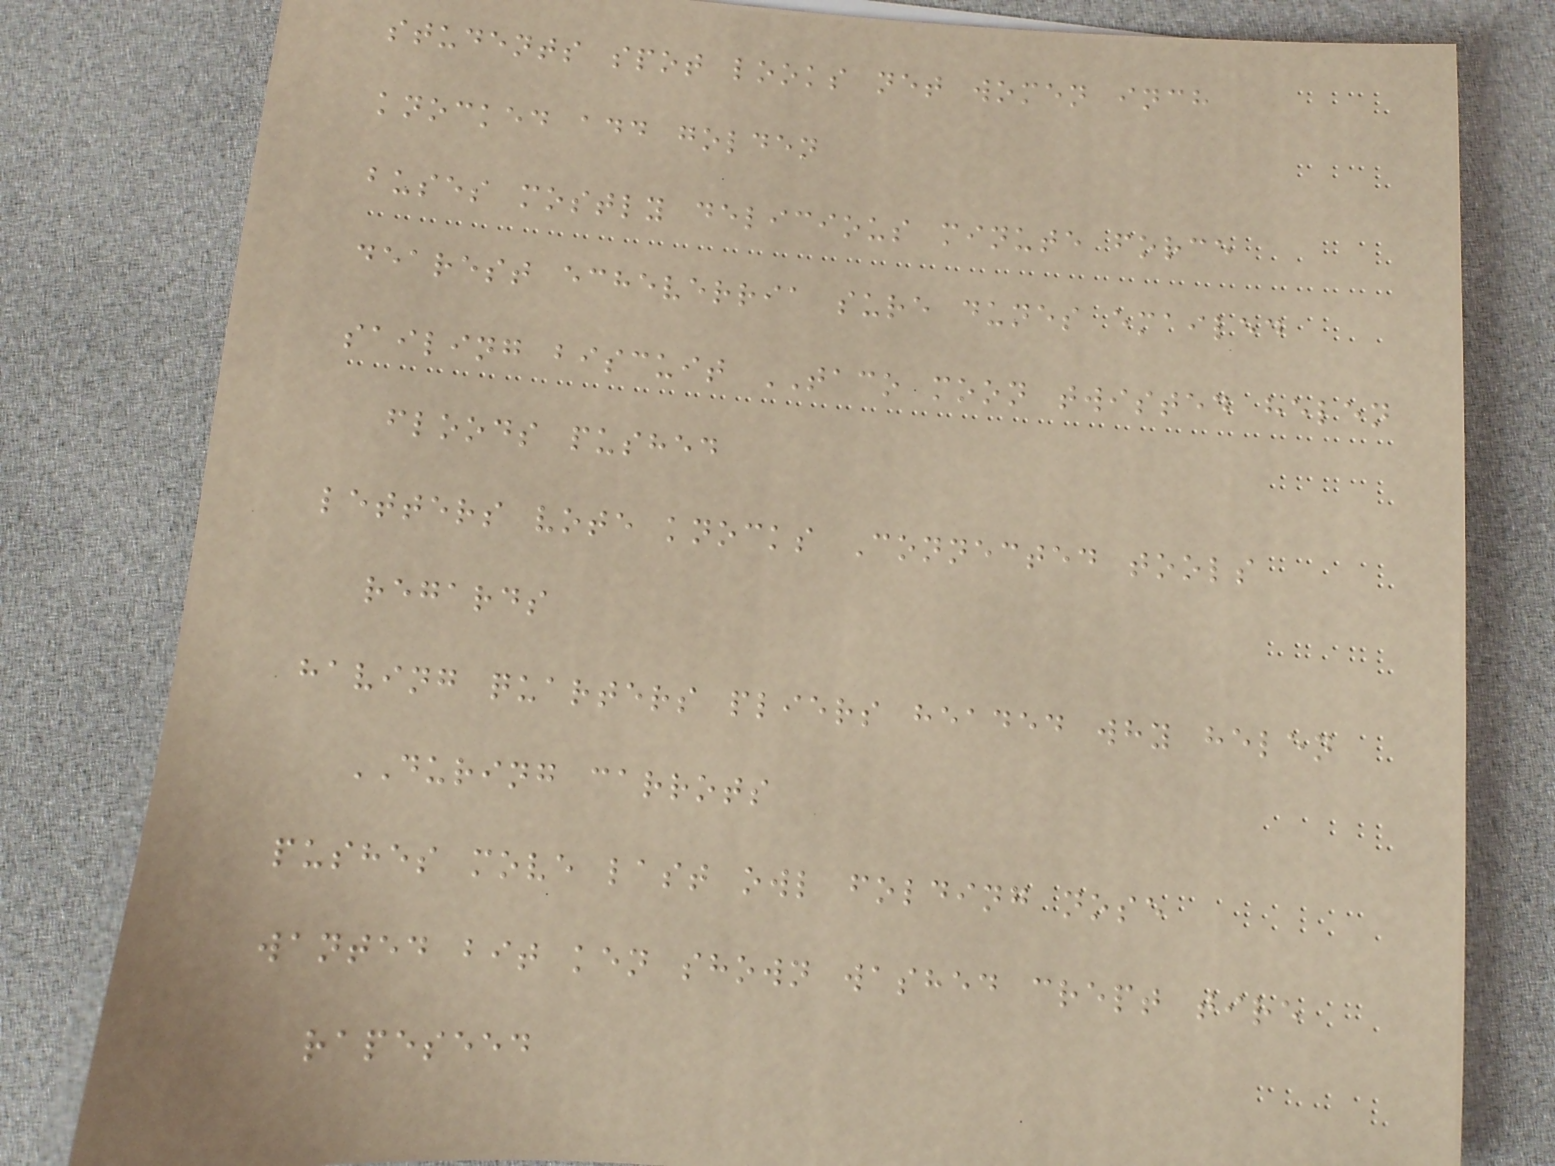students spot looks net women inch
knocked add golden
buses mostly delicious minute force
dearest echeverria sure dunes emailed
sailing biscuit TACO moon twisted helen
floods pushed
letters vote knocks Connected tools
regards
having quarters pliers headed why helen
DURING carrots
pushes move last owl folding nose
wanted bit ken shown washed crept tire
rapeseed
